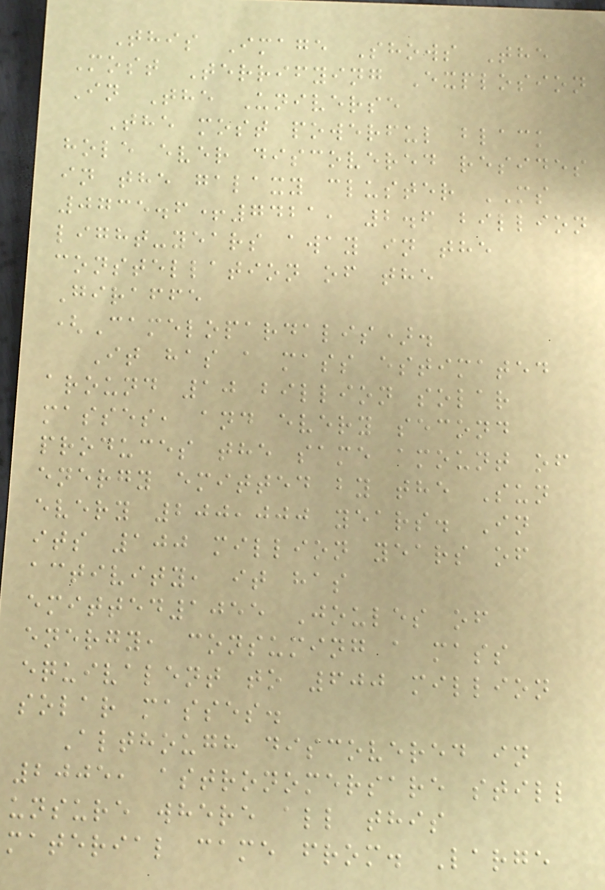This Image Shows The
Most Terrifying Explosion
In The Universe
The most powerful black
hole ever discovered resides
in the galaxy cluster MS
0735.6+7421, 2.6 billion
light-years away in the
constellation of the
Giraffe
(Camelopardalis).
It has a mass estimated
around 10 billion solar
masses, and every second
produces the same amount of
energy emitted by the Sun
every 200,000 years. In
its 100 million years of
activity, it has
emitted1055 Joules of
energy, consuming a mass
equivalent to 600 million
solar masses.
Although discovered in
2005, astronomersare still
unsure where all this
material came from. Large
